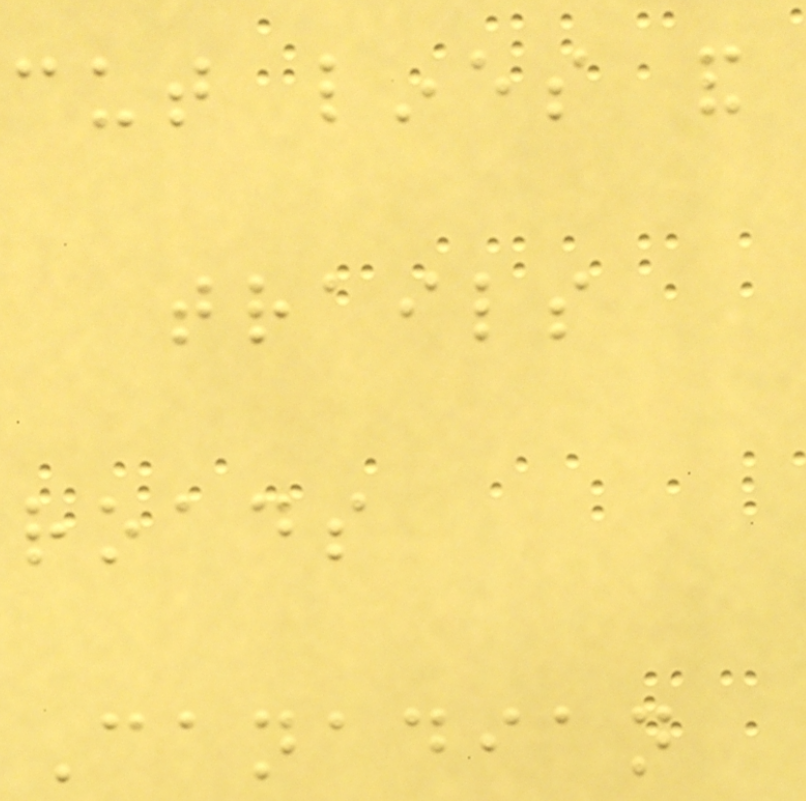cut lines and
trails
roads
Canadian
